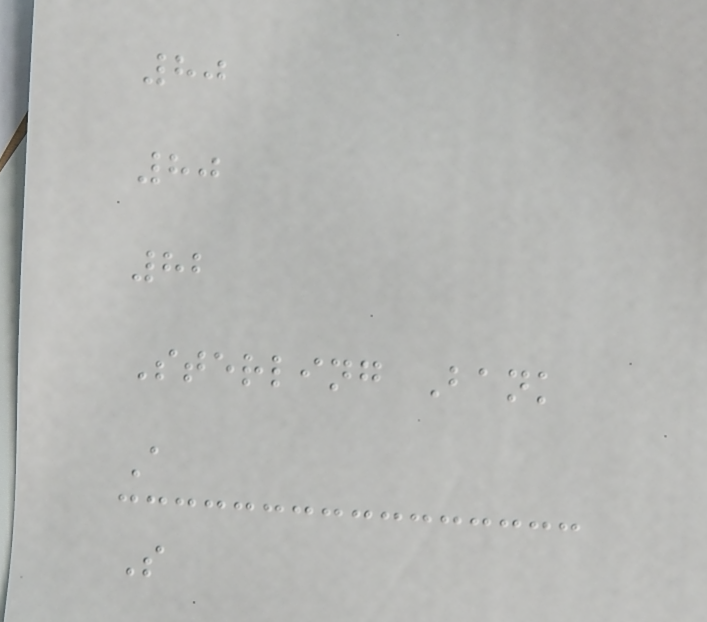80
80
82
Sterling Bank
A
S
